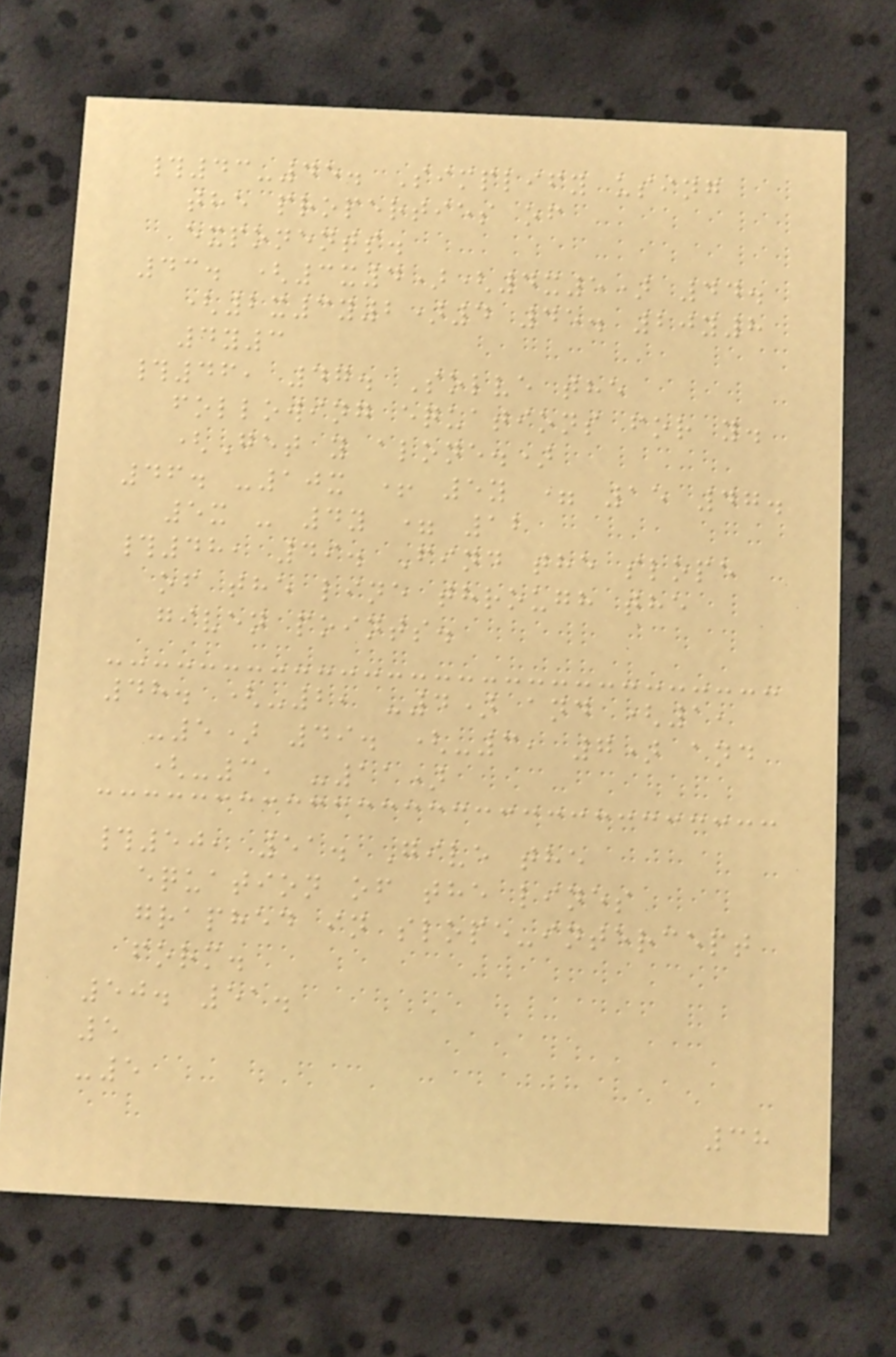#43-45. Simplify using
the properties of
exponents.
43. (3x4)(4x5) 44.
(2x3y2)4 45. 20y8
4y3
#46, 47. Solve the
following equations for y.
(Get y alone.)
46. -10x + 5y = 15 47.
5x - 4y = 12
#48, 49. Find the slope
of the line through the
given points.
48. (-2, -4) and (1,
-5) 49. (-3, 7) and
(-3, -11)
#50, 51. Give the
equation of the lines
graphed in slope-intercept
form.
50. 51.
5
-5
38
